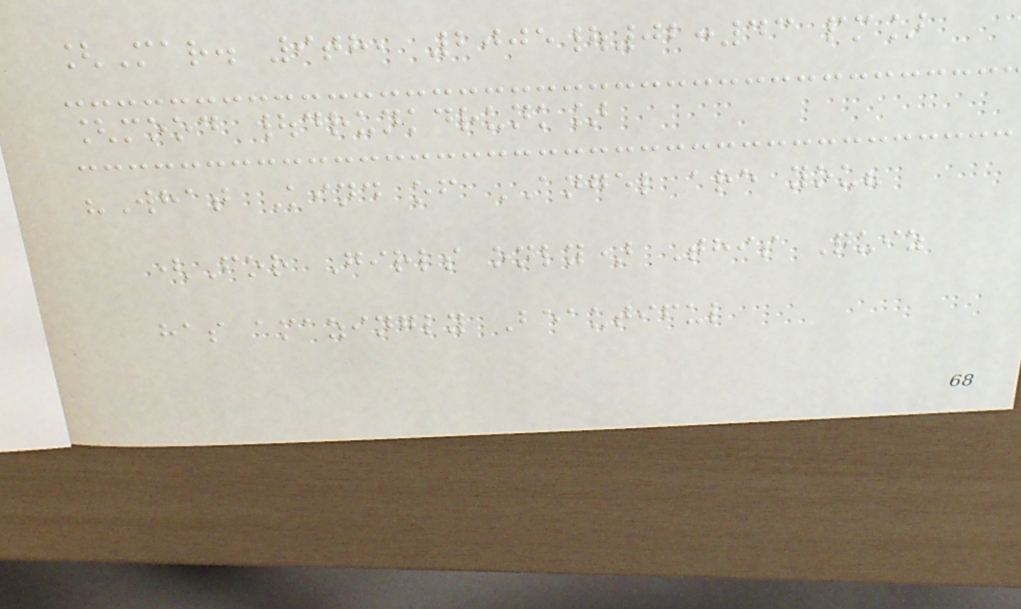[Mar. 9th, 2005|02:43 pm]
[mood |drunkdrunk]
"What Kind of ANGEL are you?
(For Girls only) This Quiz
has amazingly Beautiful
